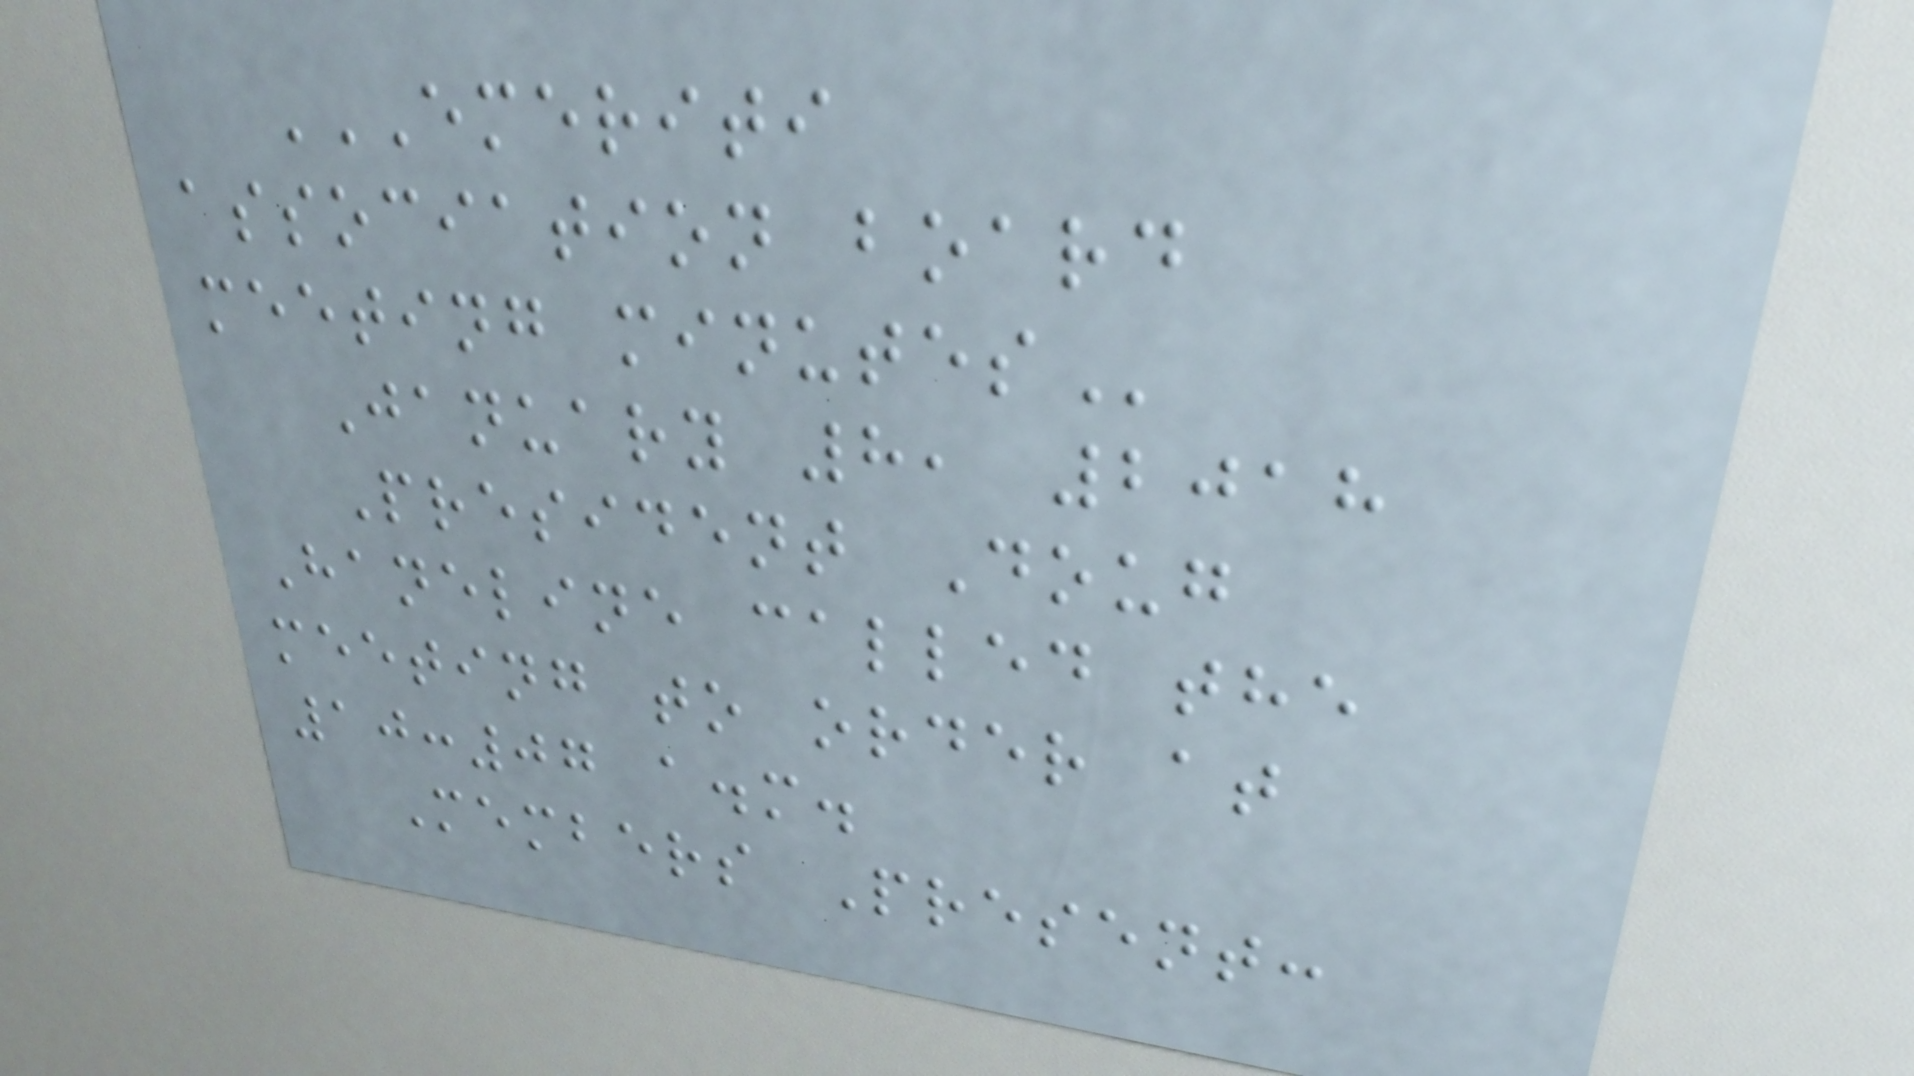EMERITI
ASSOCIATION BOARD
MEETING MINUTES
January 8, 2018
President Doug
Haneline called the
meeting to order at
10:07 a.m.
Members Present:
